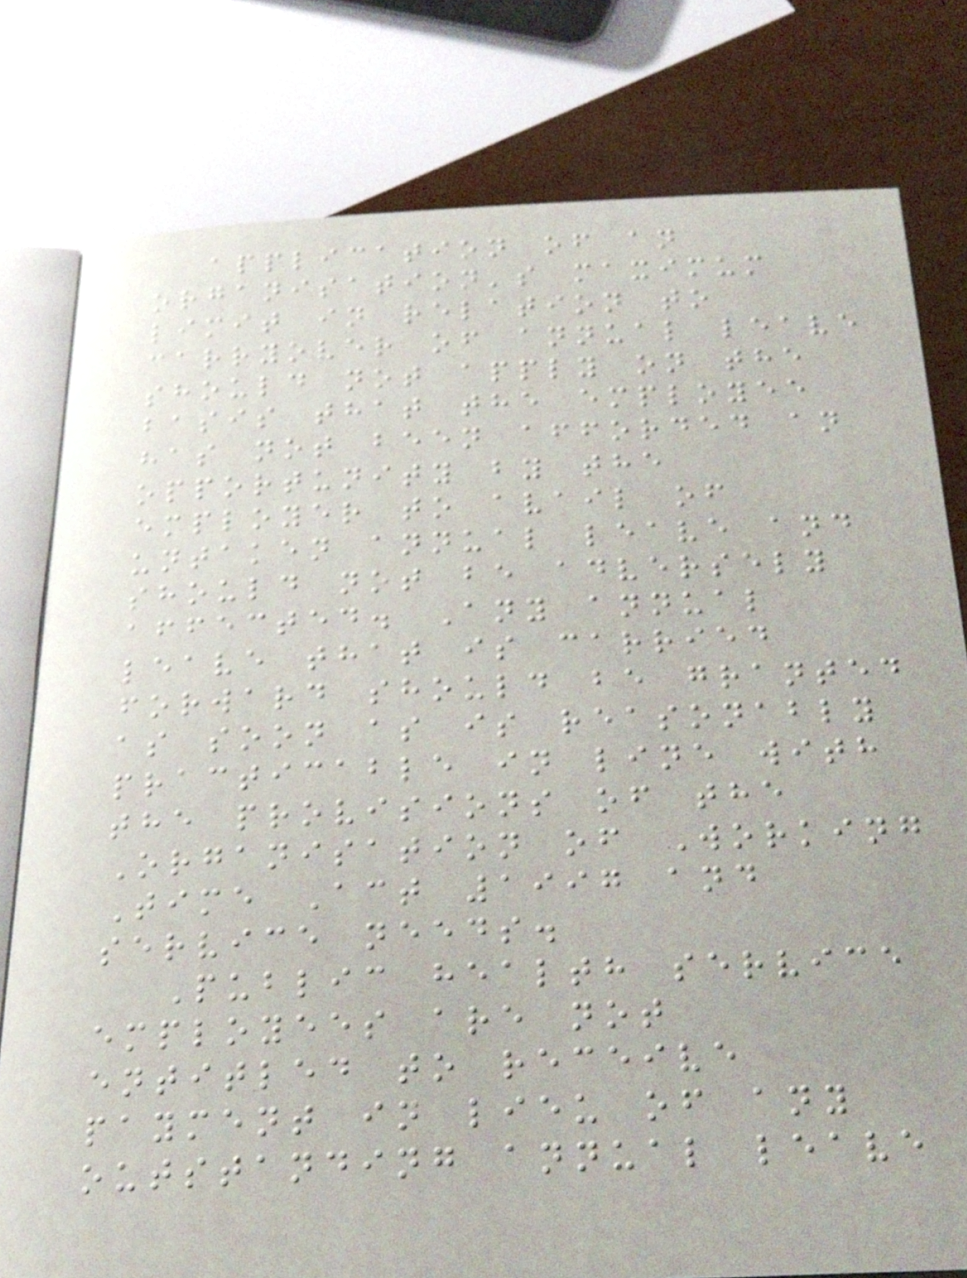application of an
organisation's maximum
limit in relation to
carryover of annual leave
should not apply on the
basis that the employee
has not been afforded an
opportunity by the
employer to avail of
untaken annual leave and
should not be adversely
affected. Any annual
leave that is carried
forward should be granted
as soon as is reasonably
practicable in line with
the provisions of the
Organisation of Working
Time Act 1997 and
service needs.
Public health service
employees are not
entitled to receive
payment in lieu of any
outstanding annual leave
